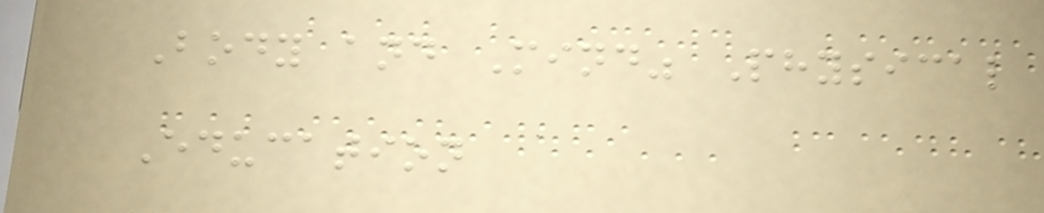Body and Mind" Physical
Education
